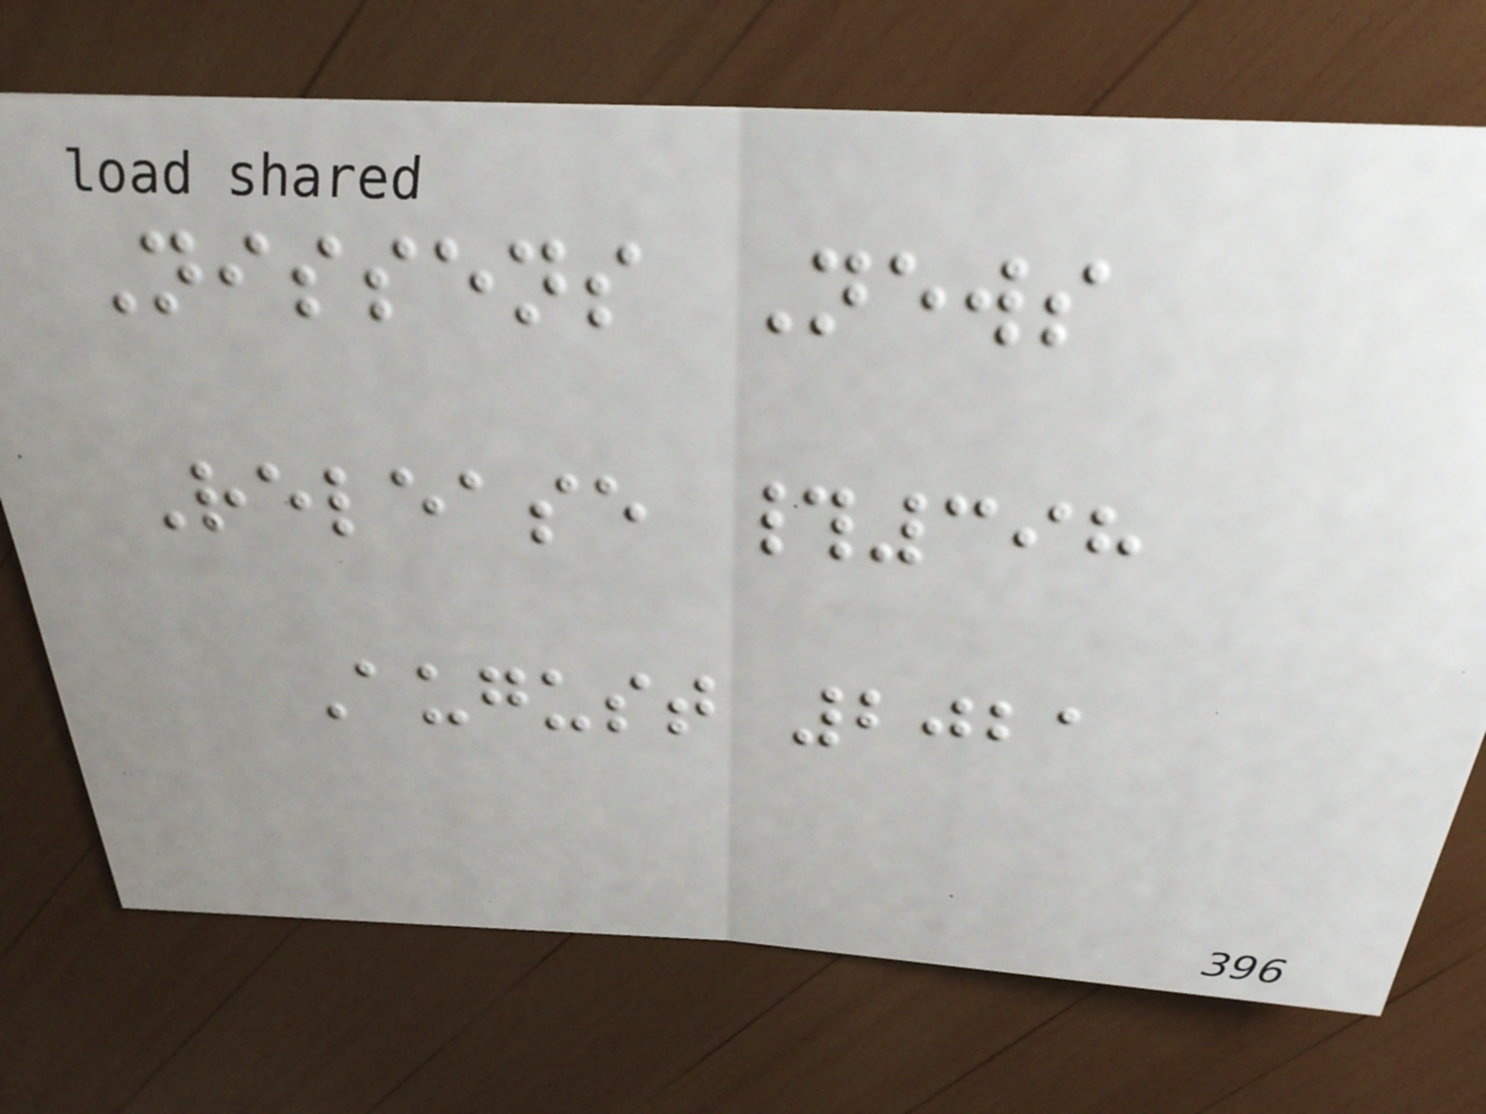Nissens News
Release #398
August 2021
